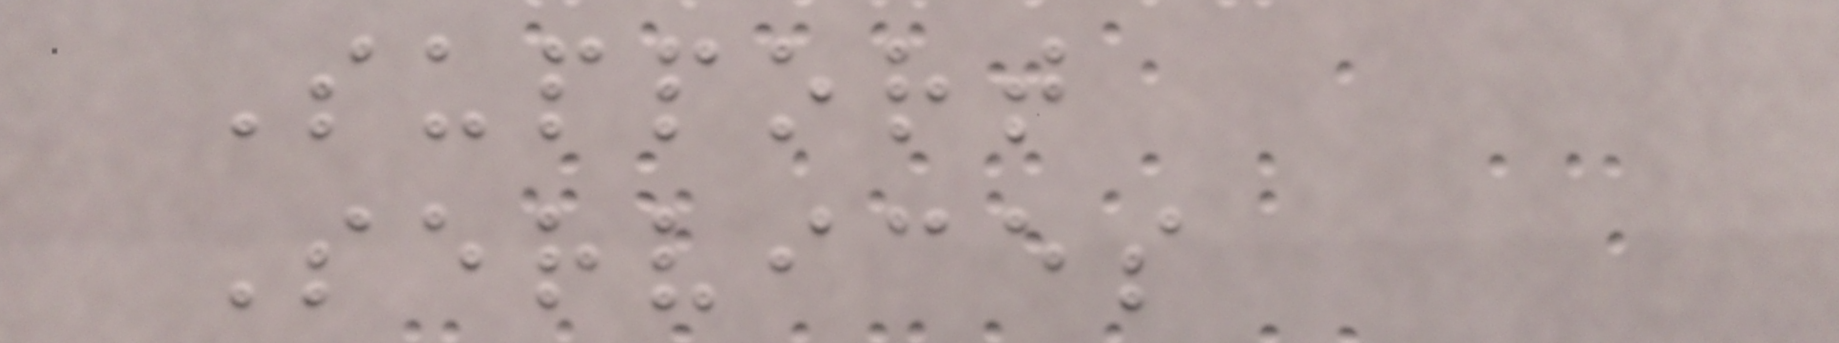Support
Services
